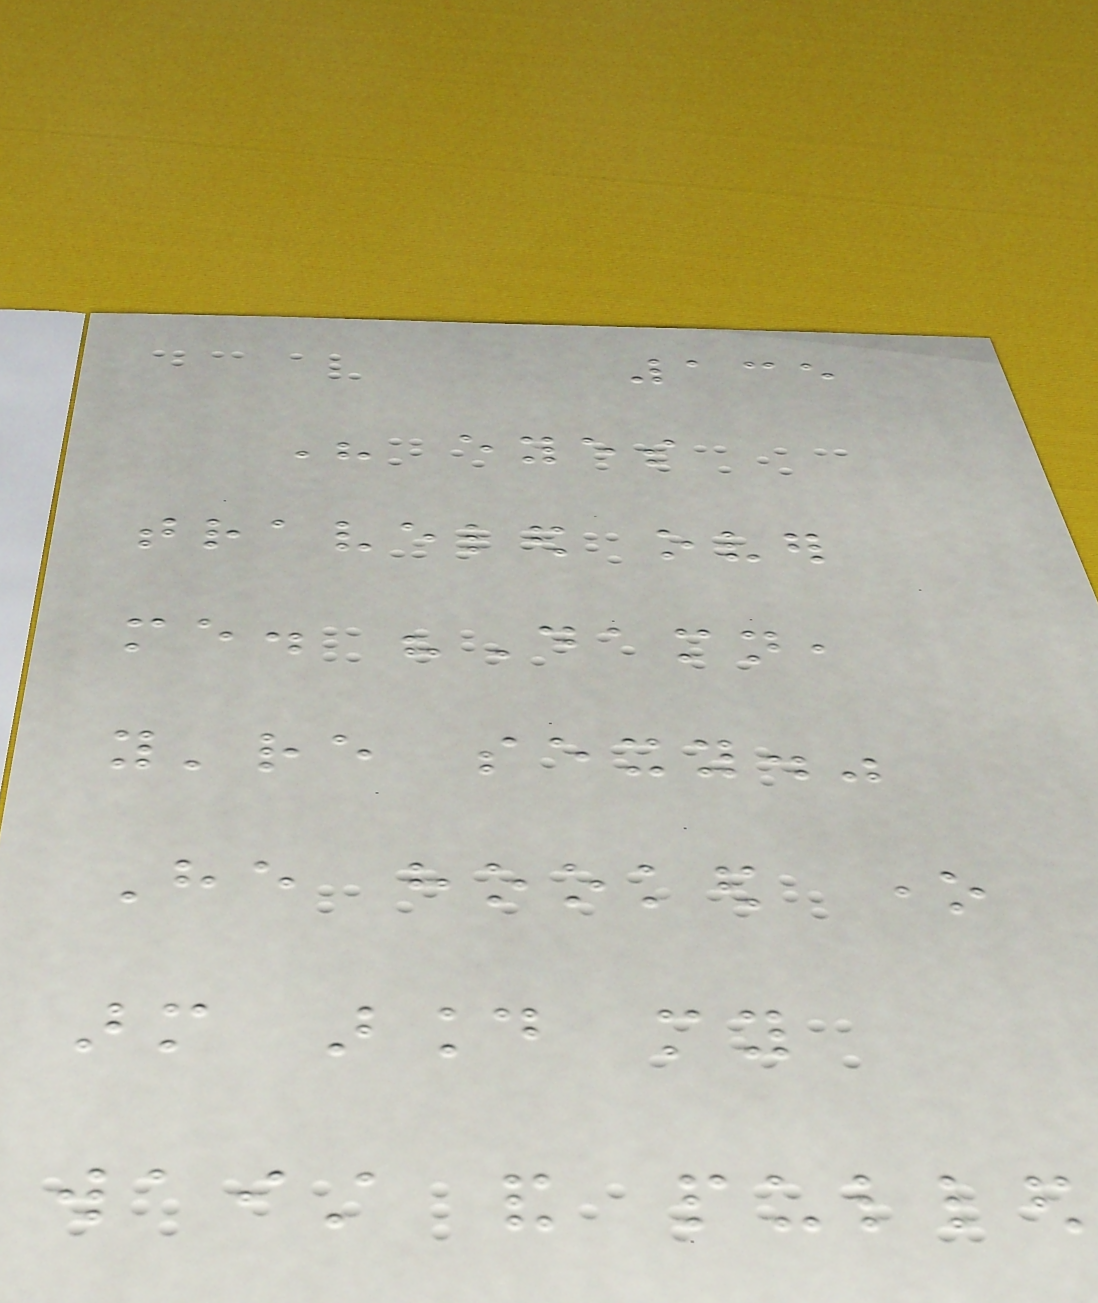135
His eyes
traveled over
me. "Damn,
you're sexy."
He hooked one
arm around my
waist and pulled
